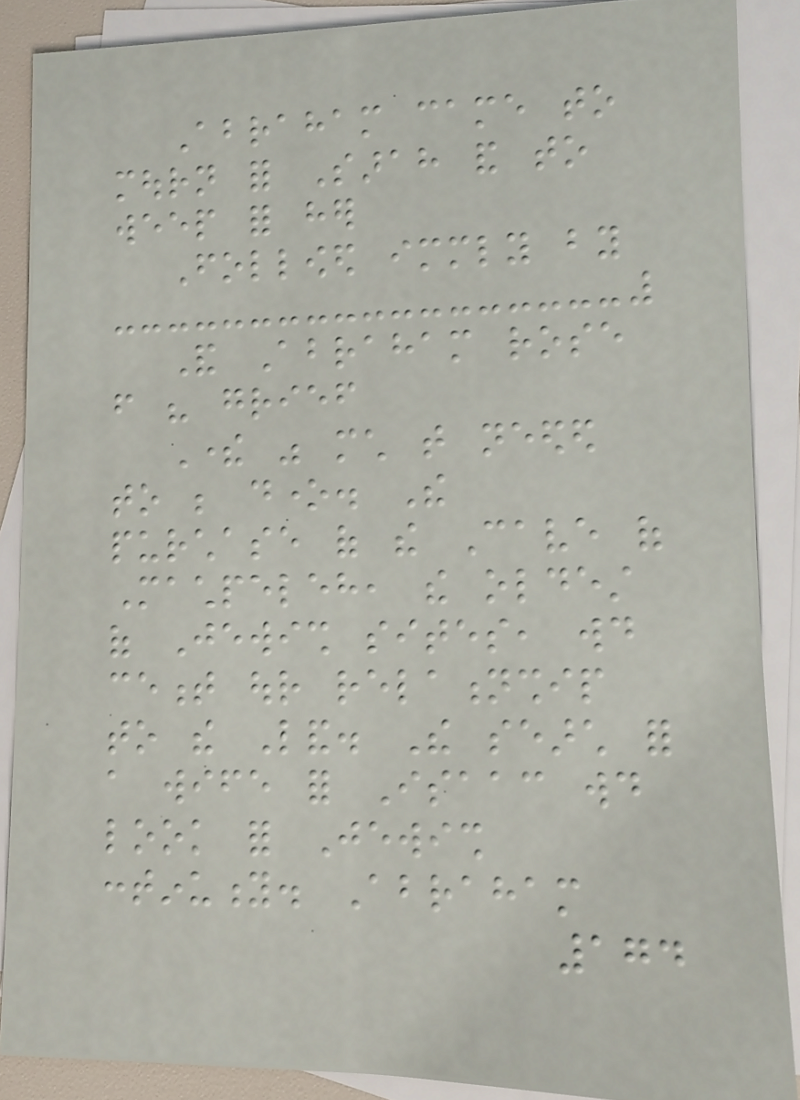Abraham came to
mourn for Sarah and to
weep for her
Followed immediately by
And Abraham rose
from his grief
There was much that needed
to be done. The
purchase of the Cave of
Machpeleh, the oldest
of Jewish sites, would
cement our relationship
to the Land. The search for
a wife for Isaac would
look for Jewish
continuity. Abraham
174
